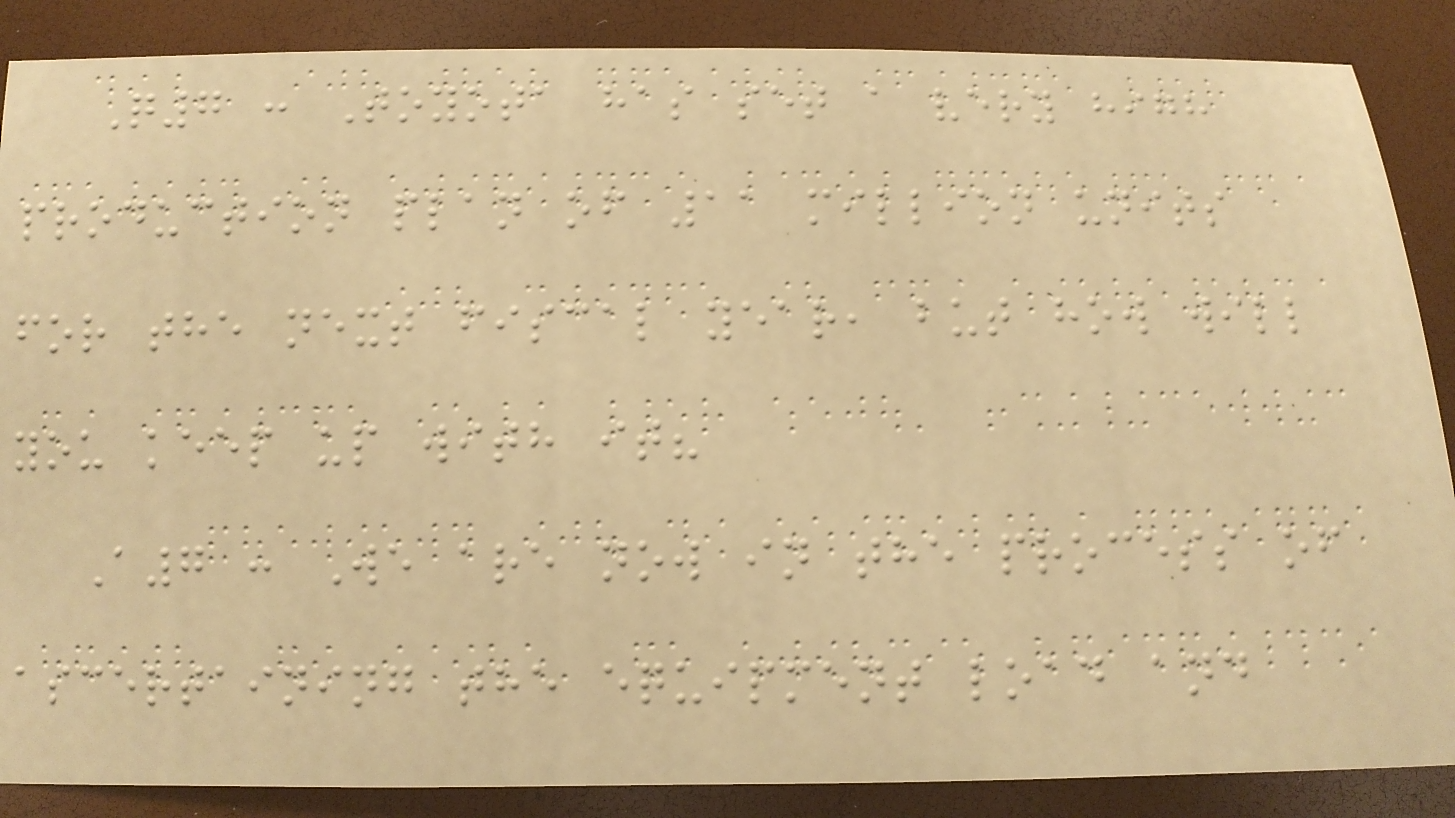Q7 : Toyota has set a very high
production plan of 11 million units
for the next fiscal year, but how will
you keep up with it?
A7 : We are now in the process of
ascertaining the equipment load and
